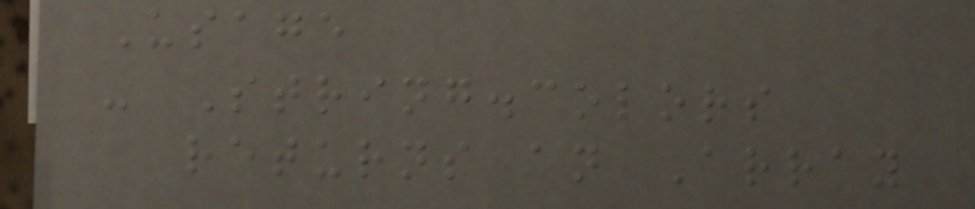Usage
- String.colors
returns an Array
